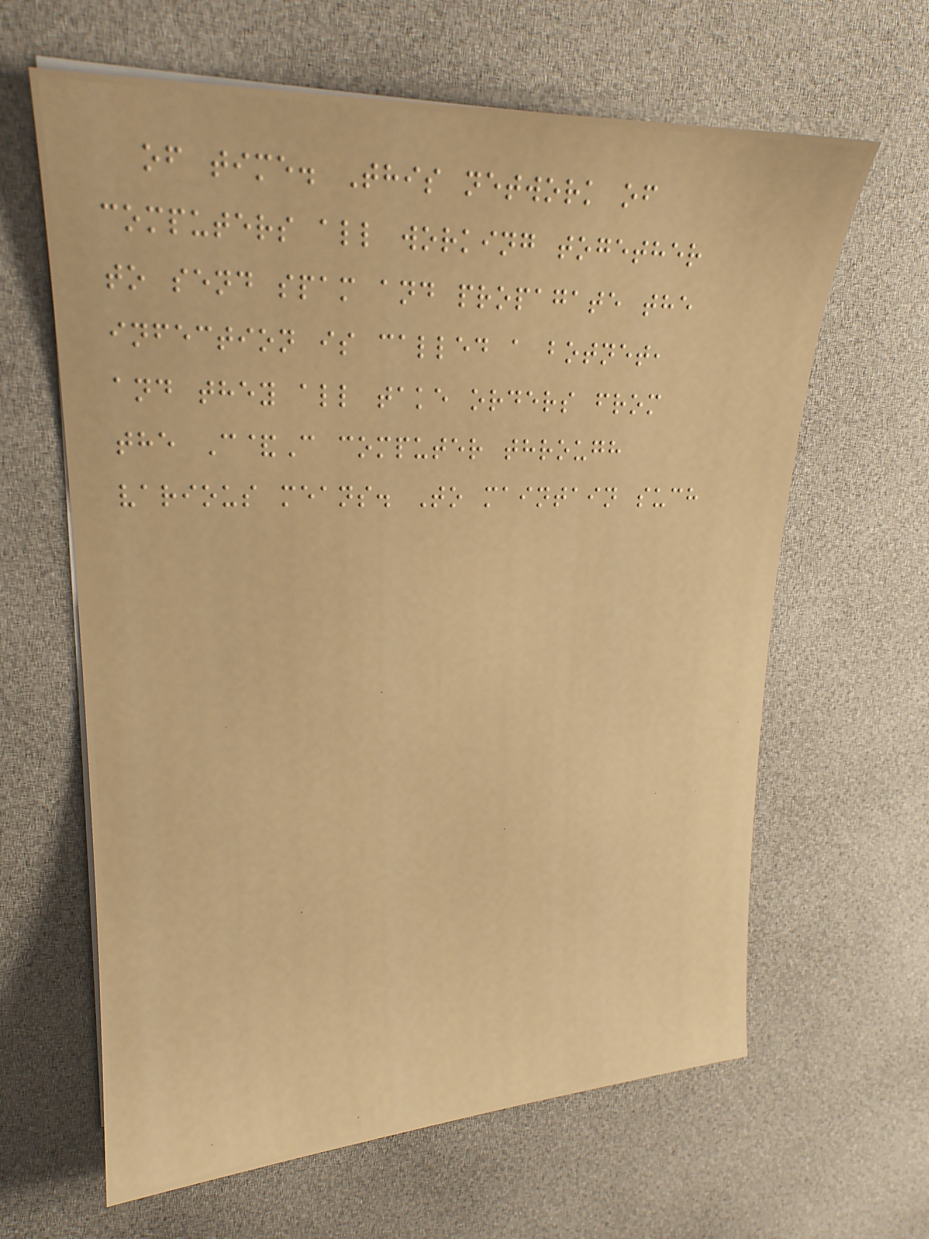of time. This network of
computers all working together
to send spam and propagate the
infection is called a botnet,
and they all take orders from
the C&C computer through
various means. To maintain such
